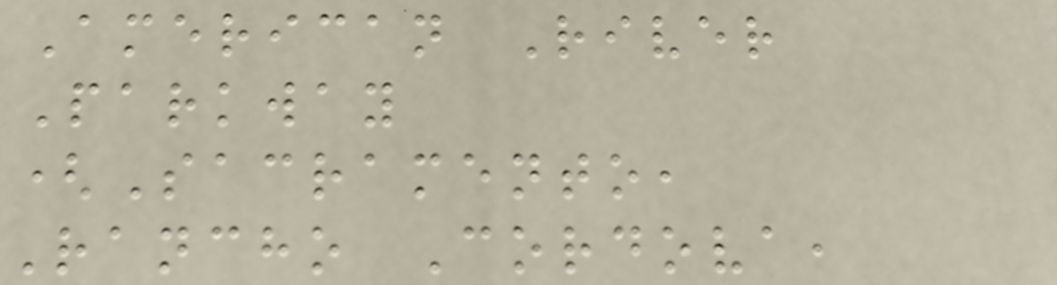American River
Parkway
(Sacramento,
Rancho Cordova,
